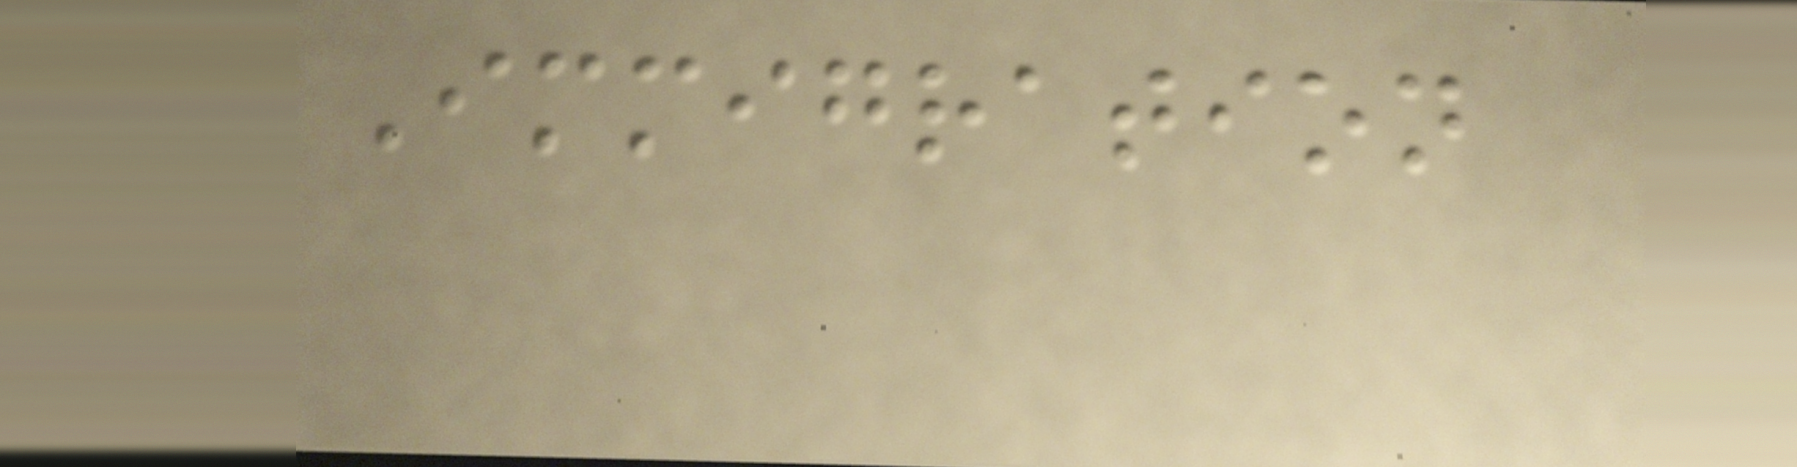Immigration
